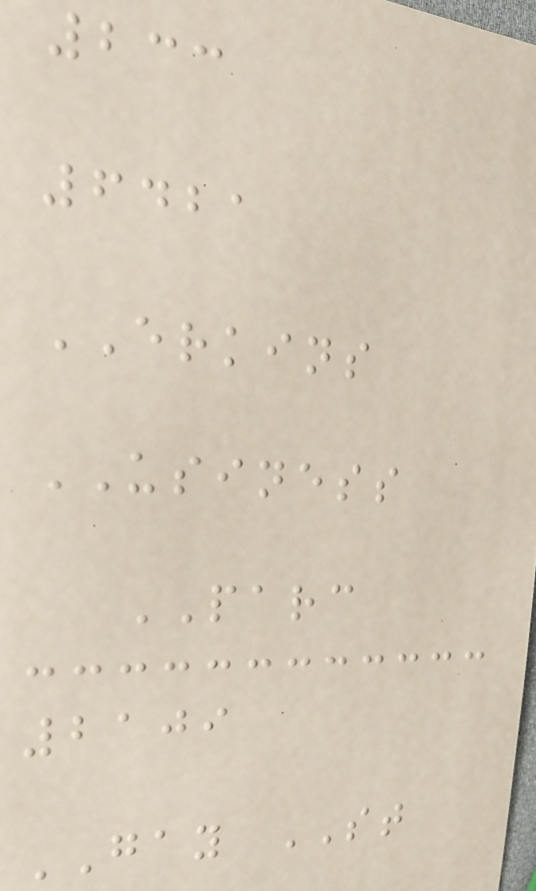233
6421
ERKINS
USINESS
PARC
2109
GAY ST
